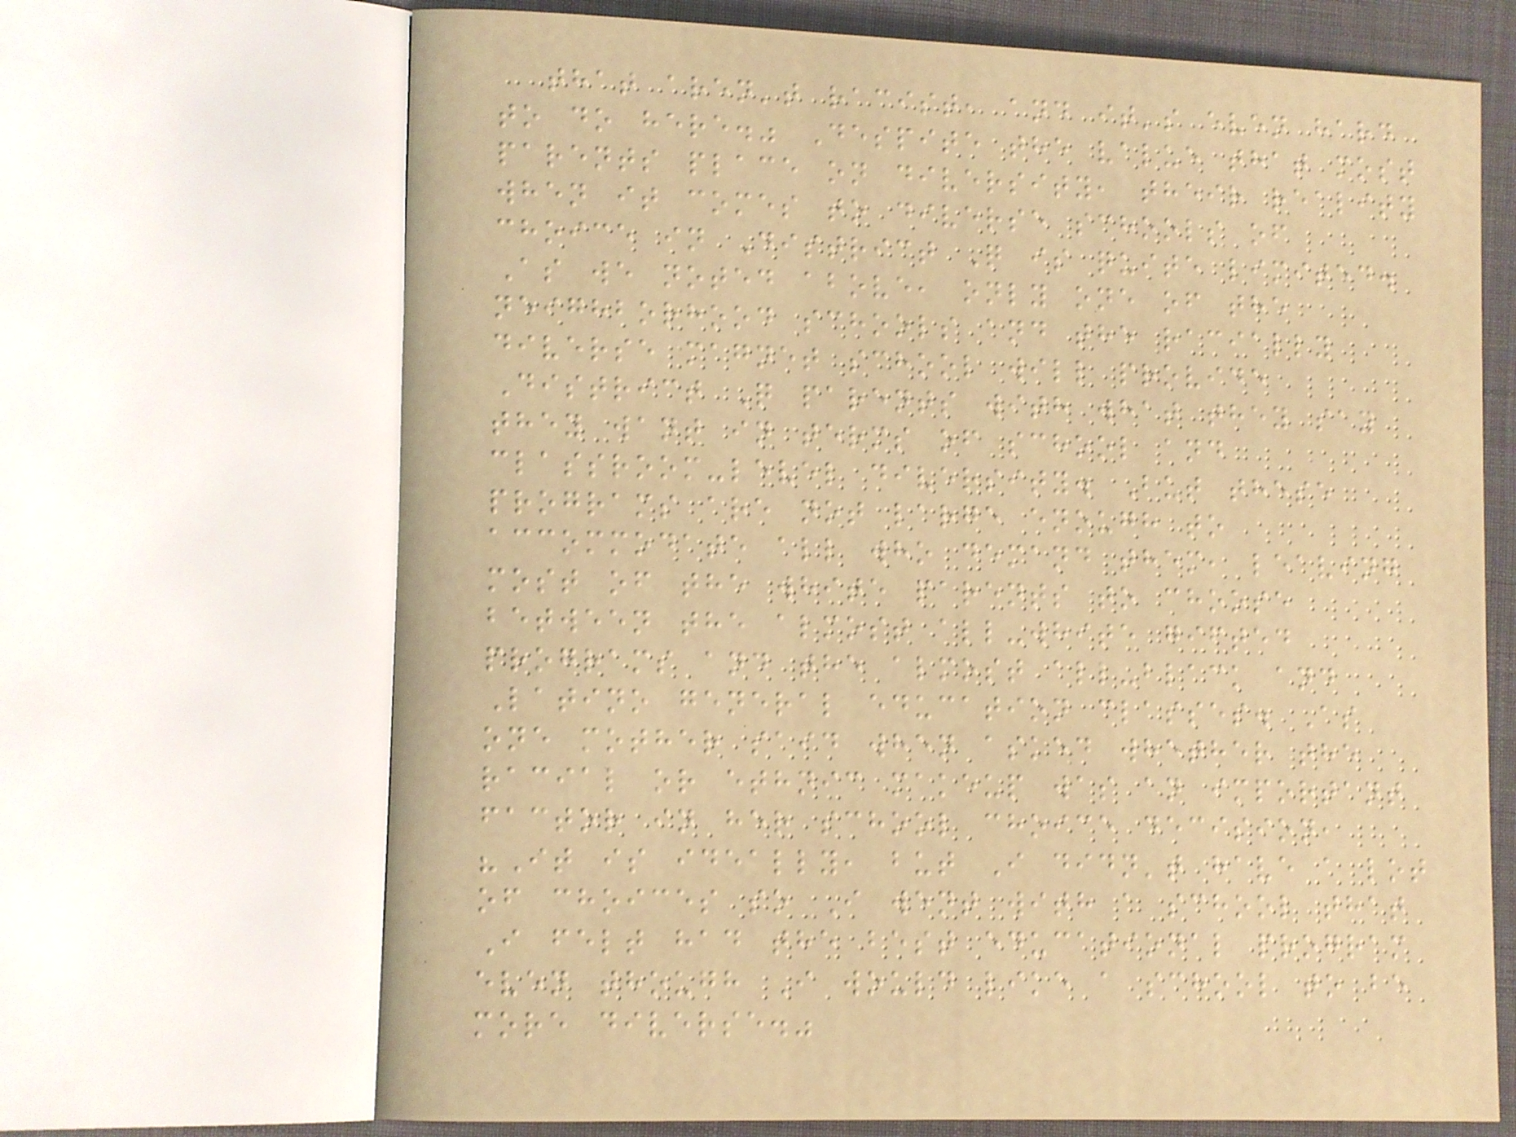that aren't racist, and it's even hard
to do here." Despite the value that most
parents place on diversity, their reality
when it comes to diverse schools of
choice in District Q is quite limited.
As we noted above, only one of the
neighborhood schools and the racially
diverse magnet school will provide
District Q parents with what they say
they want in terms of school and
classroom-level diversity. But these
programs are not large enough to
accommodate all who demand them, leaving
most of the white parents to choose
between the almost all-white gifted
programs and the almost all-black and
Latino general education classes. As
one mother said when asked whether the
racial or ethnic makeup was an important
factor in her school choice decision,
"It is ideally, but I didn't have a lot
of choices so I went with a school that
I felt had the best educational program
even though I would like a school to be
more diverse."
